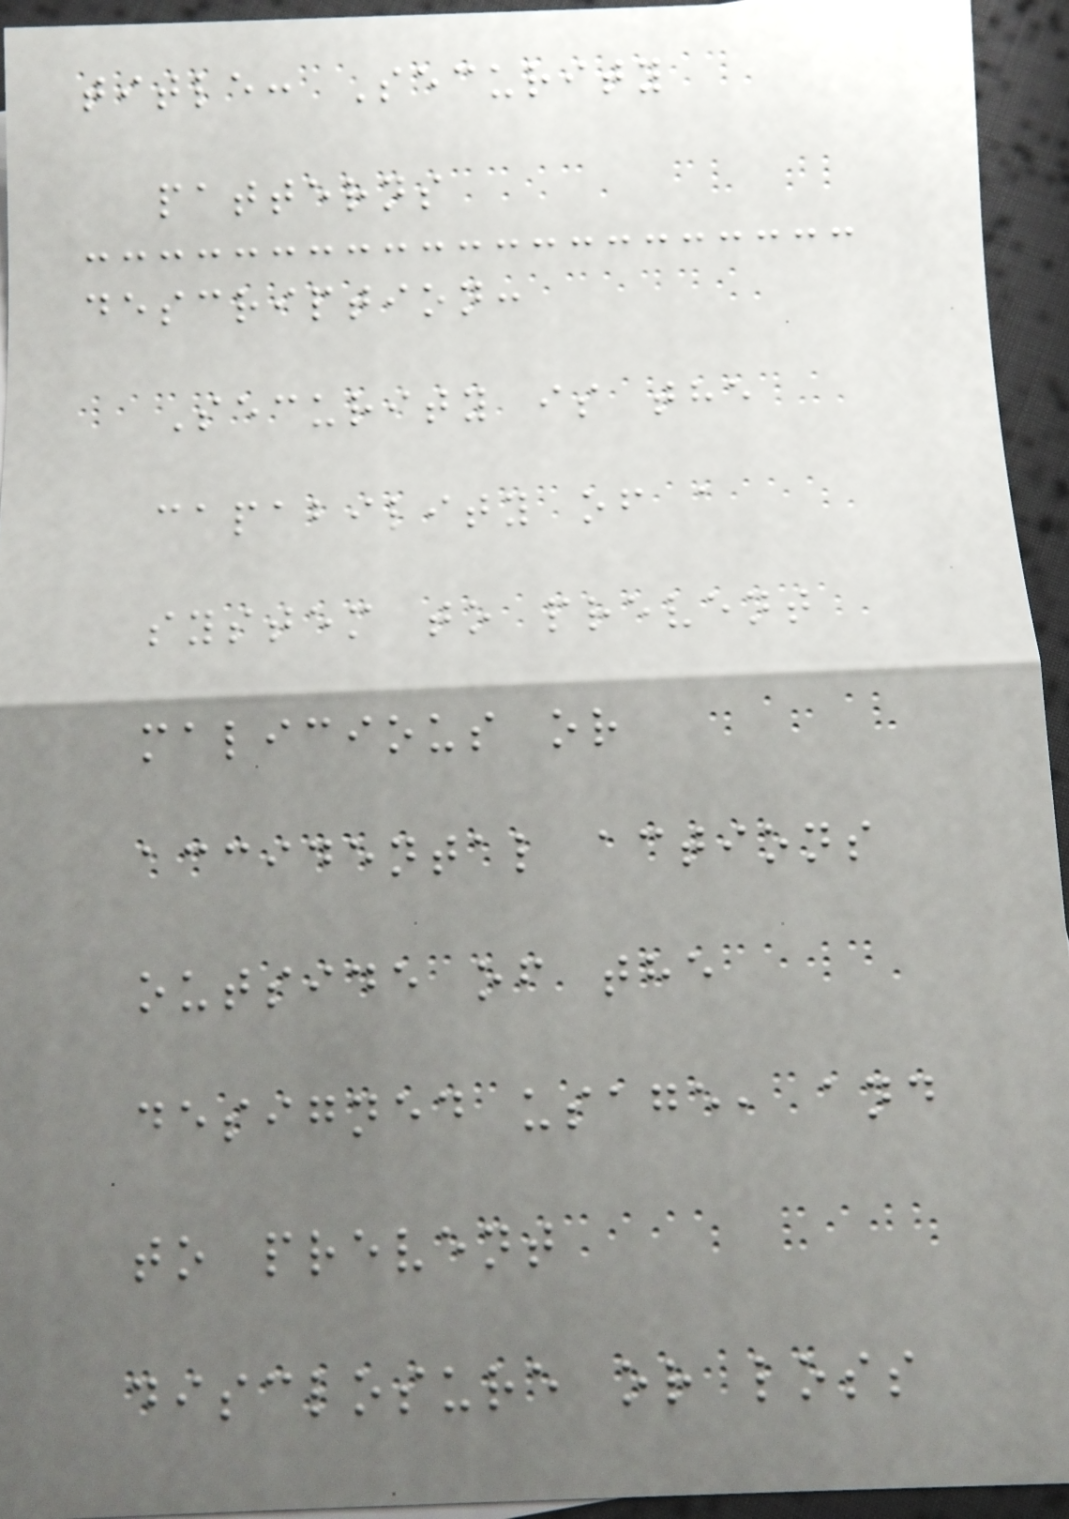title: Security
patterns
description:
Security is the
capability of a
system to prevent
malicious or
accidental actions
outside of the
designed usage, and
to prevent
disclosure or loss
